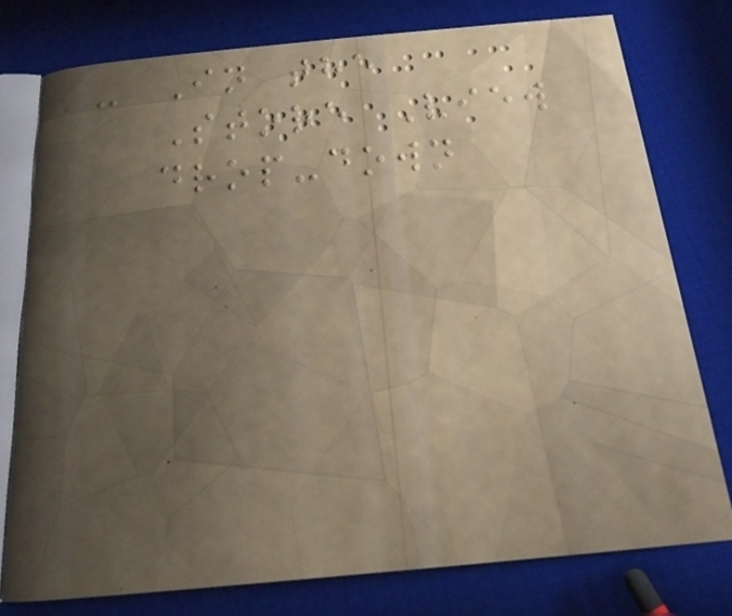- In the
Store View
drop-down
